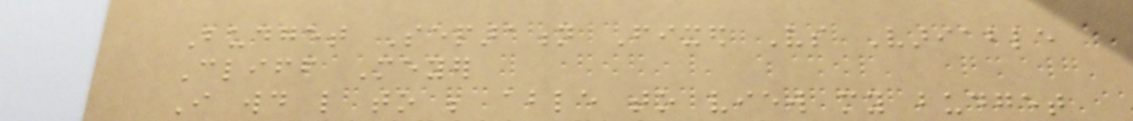Budget Separation Fixed Vs Variable
Cliff Meyer
I would like to be able to view my budget
